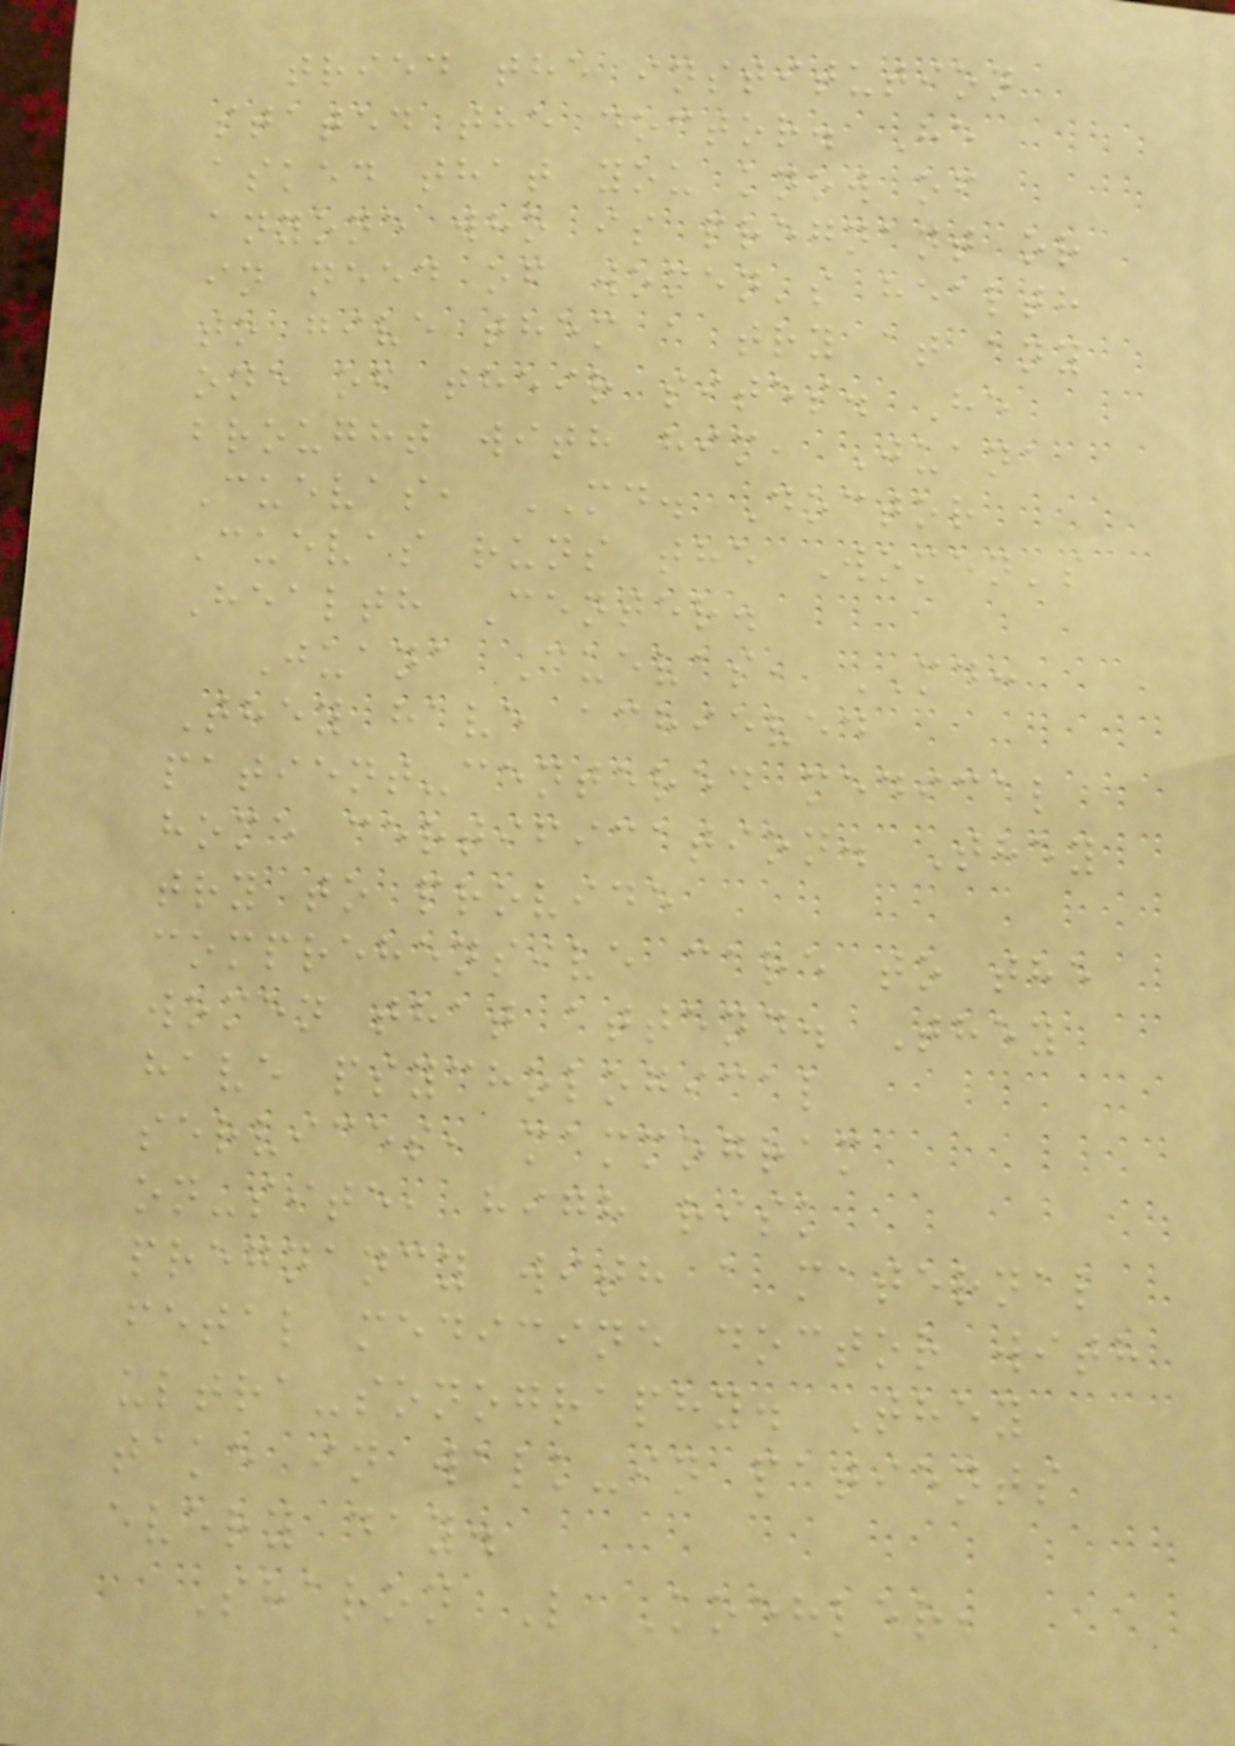tried the institution
stated the doctor. He
asked that you know of
anyone who is pregnant or
in need of women's health
to give them a try at any
one of their sites. He
brought with him, Juana
Cuevas, MD. Doctor
Cuevas runs the Women's
Health Center.
Juana Cuevas, MD:
They have achieved
patient-centered medical
home certification. They
try to provide
comprehensive care to the
women that attend. They
have psychological
services, mammogram
on-site, high risk
pregnancy with a maternal
fetal medicine doctor with
ultra-sonography. They
take in walk-in patients
every day.
Sharon L Koehler,
